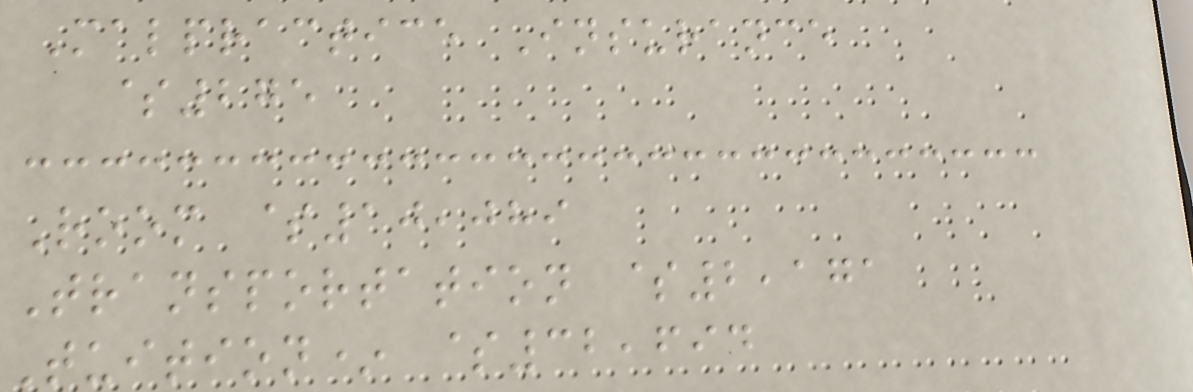Malpractice Insurance
$275
Room $10,089
Transportation $2,171
Tuition* $32,694
